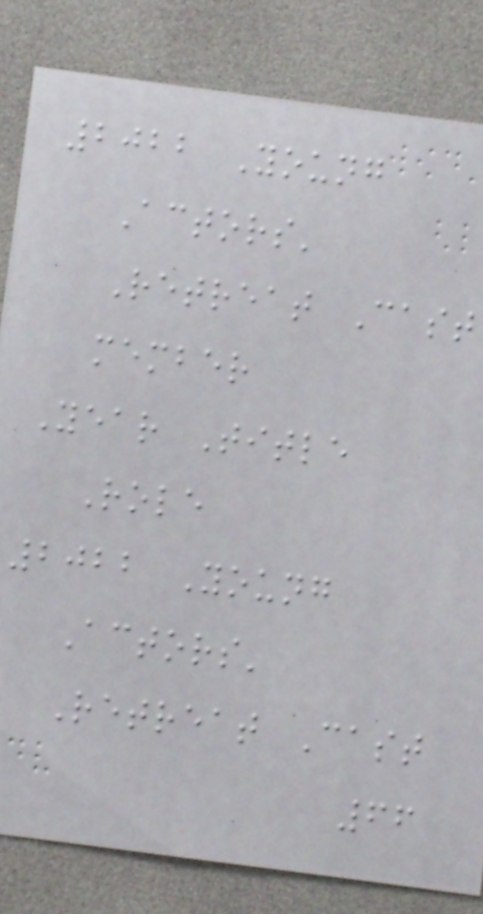2022 Young
Actors'
Retreat Cast
member
Year Title
Role
2022 Young
Actors'
Retreat Cast
66
